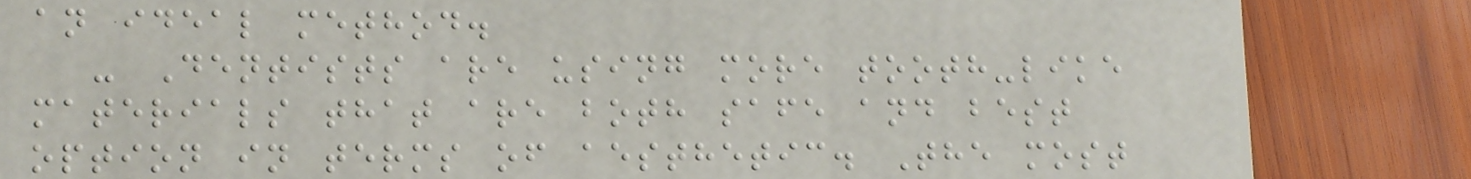an ideal method.
- Dentists are using more tooth-like
materials that are both safe and best
option in terms of aesthetic. The most
